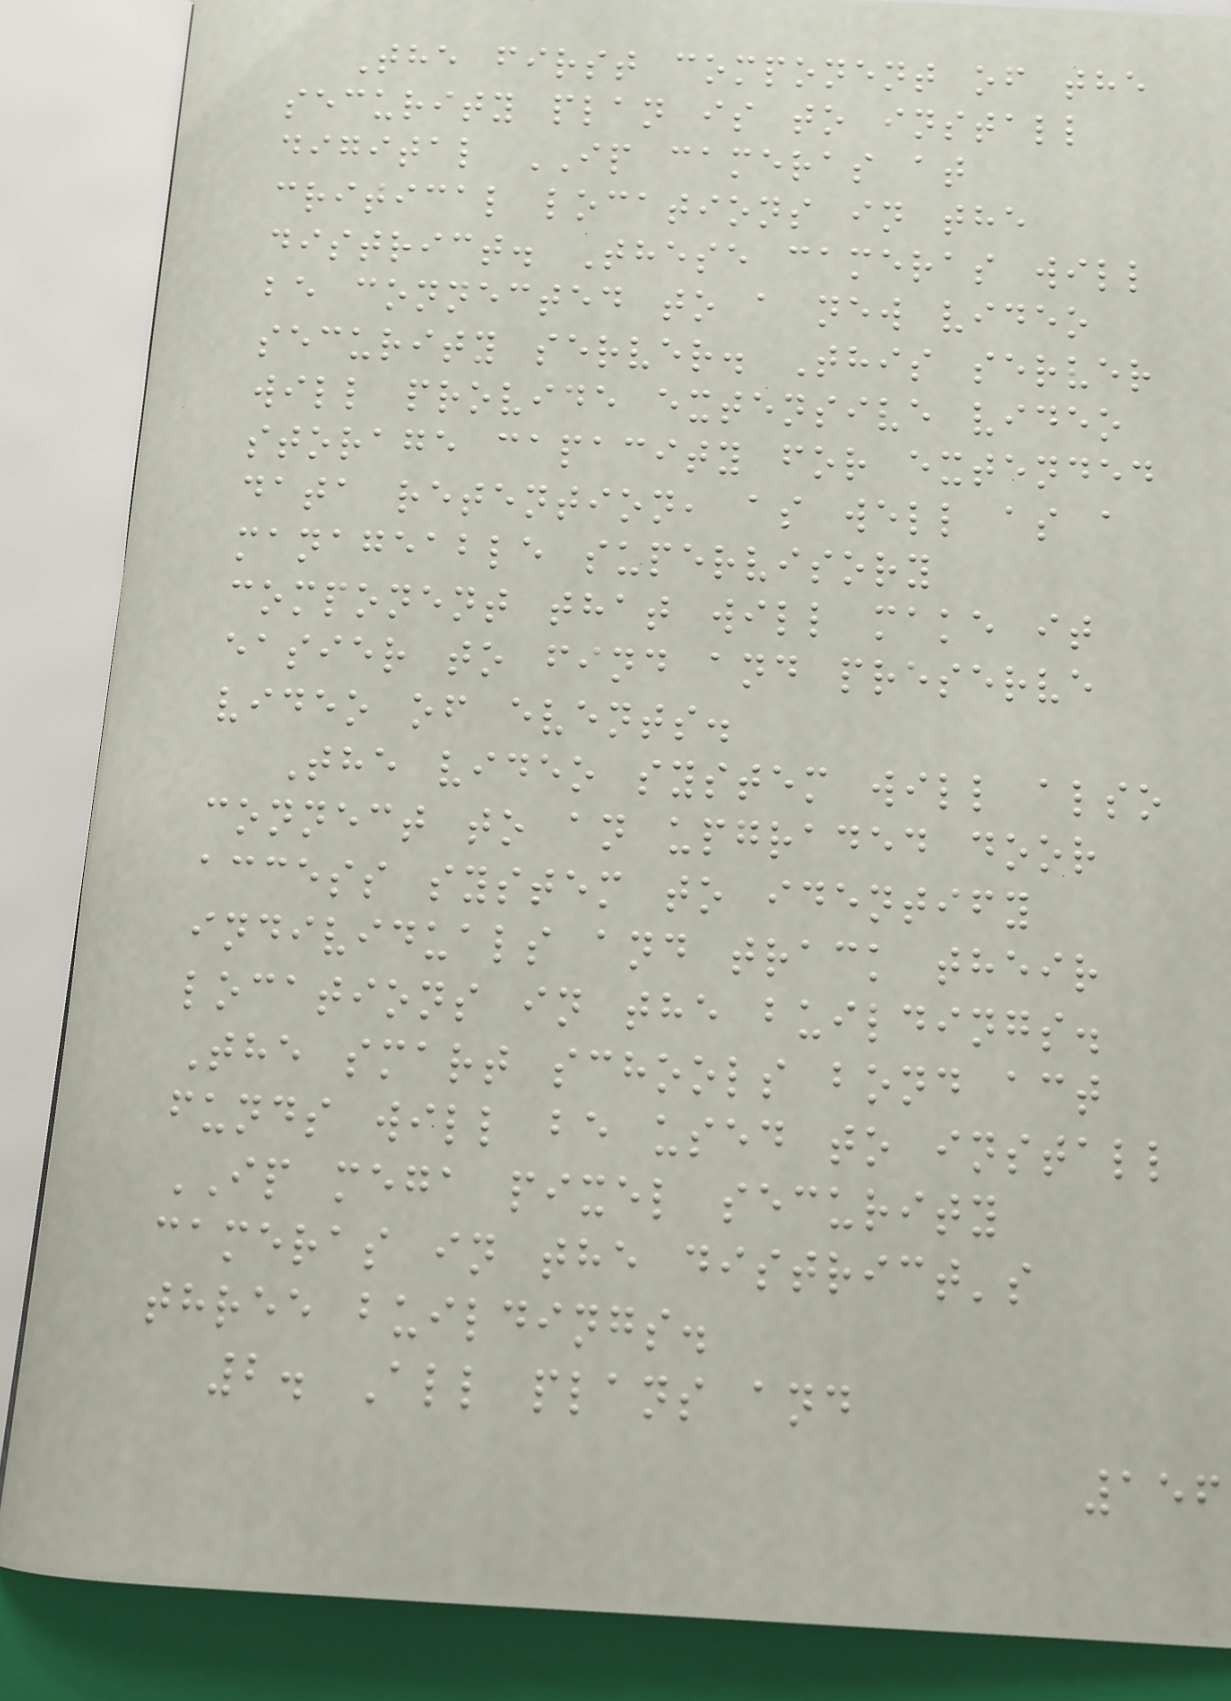The first component of the
security plan is to install
digital IP cameras at
critical locations in the
district. These cameras will
be connected to a new video
security server. This server
will provide extensive video
storage capacity for extended
data retention, as well as a
manageable supervisory
component that will make it
easier to find and preserve
video of events.
The video system will also
connect to an upgraded door
access system to identify
individuals and track their
locations in the buildings.
The smart schools bond act
funds will be used to install
IP mega pixel security
cameras in the district's
three buildings.
2. All plans and
156
